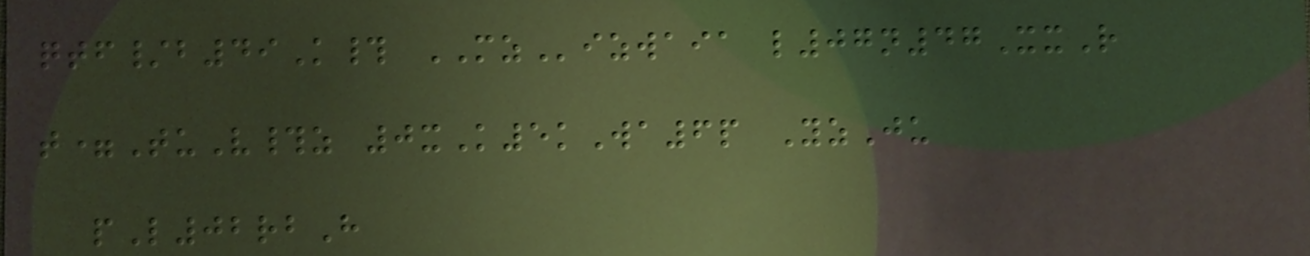qtf/b49K# MZizwaia l07n47XxR
t=TuV#z 0xK5kWa6p YzJu
pL02rbH
